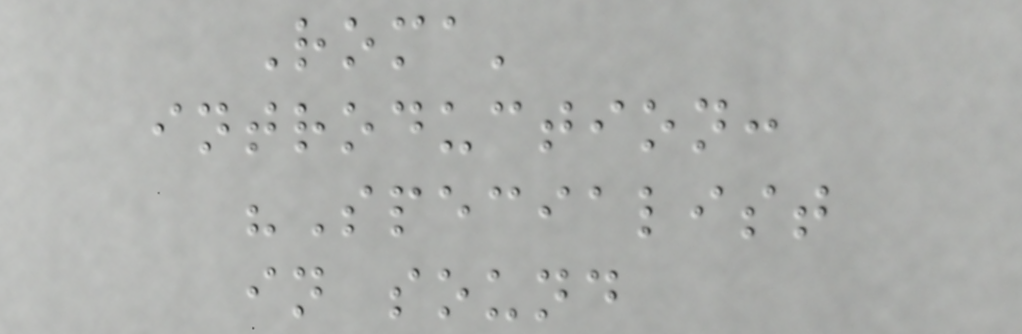Roma'
introduction:
"Specialist
in sound
